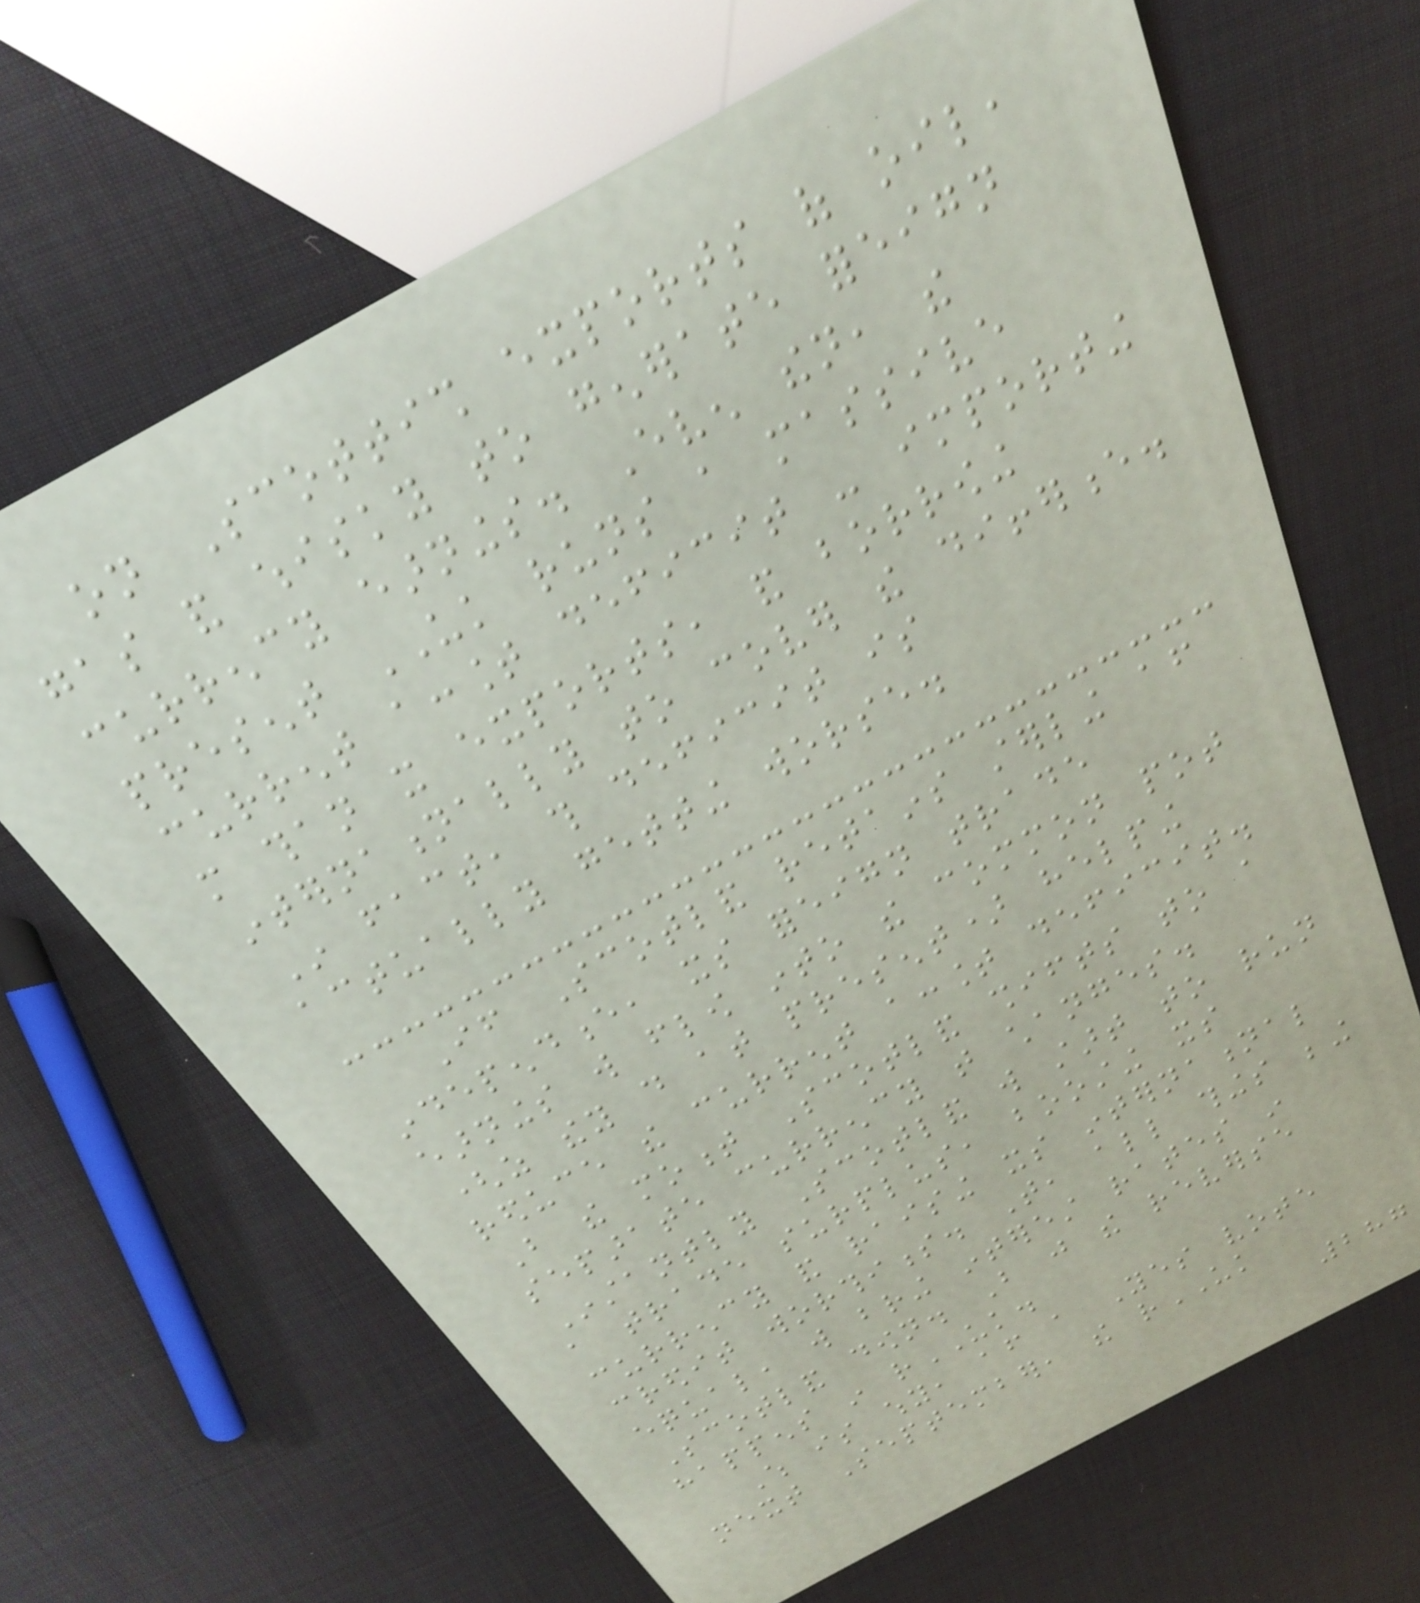on Scottish exports of oil,
gas and whisky to generate foreign
currency earnings. Even then, the
present UK runs a massive
current account deficit - importing
more than it exports, and borrowing
internationally to cover the difference.
In fact, this deficit is
actually getting worse.
If Scotland retains sterling after
independence, its foreign trade
earnings will flow into the common pot
(as they do at present) helping
reduce the current account deficit.
But the moment Scotland shifts to a
separate currency that changes.
Instantly Scotland will start to run
a trade surplus, boosting its
currency and raising its international
credit worthiness. That, all things being
equal, will bring interest rates in
Scotland down. But just the reverse
happens in rUK.
Which is why, after a Yes vote
next September, the rUK
287
